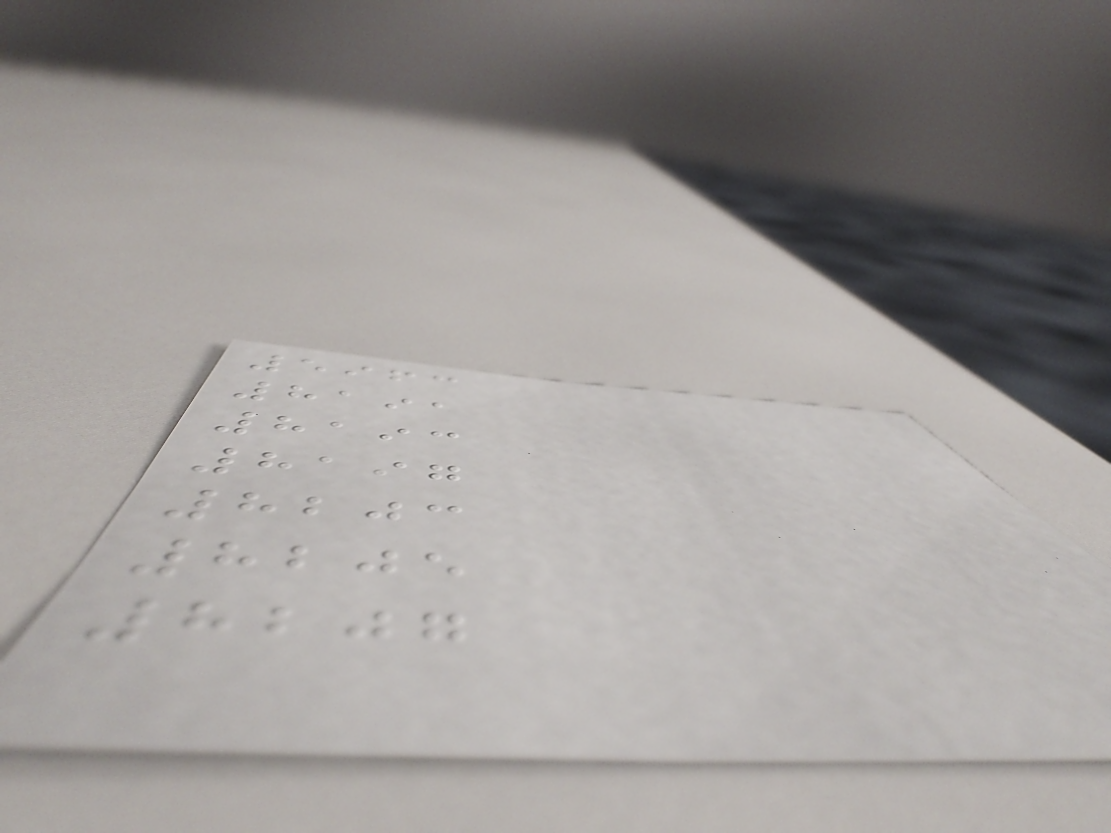5963
8191
8193
8197
8203
8205
8207
